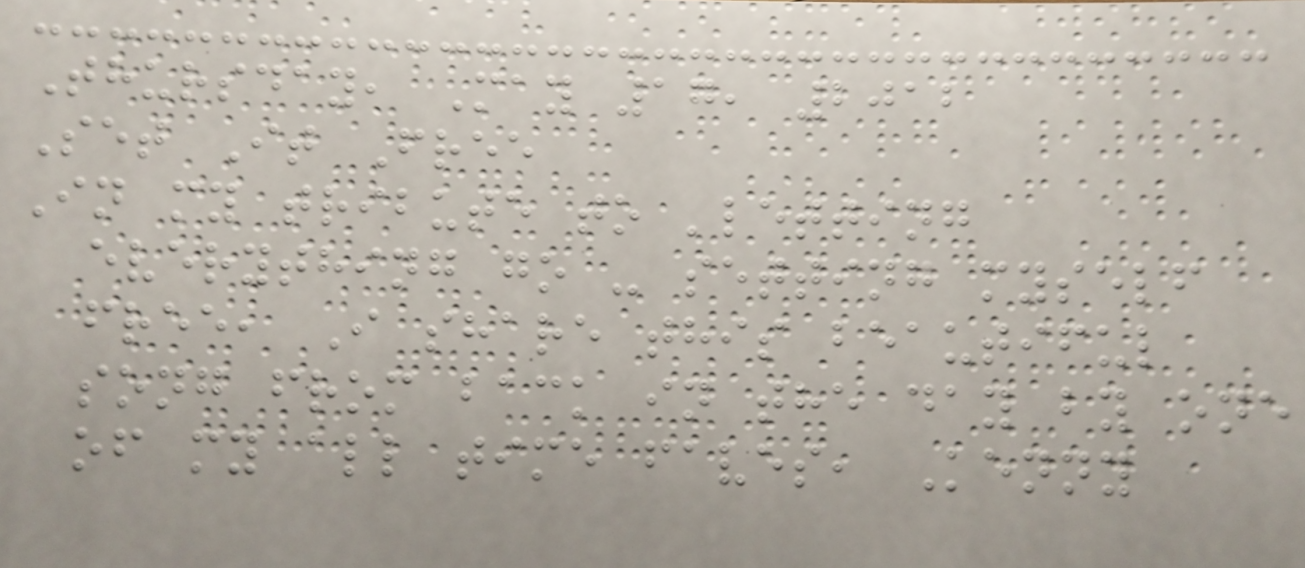Thursday, May 17, 2012
Set It Free
In my tribute to 'letting
everything go - setting myself
free, I share this beautiful
song from back in the day by one
of my all time faves, Kenny
